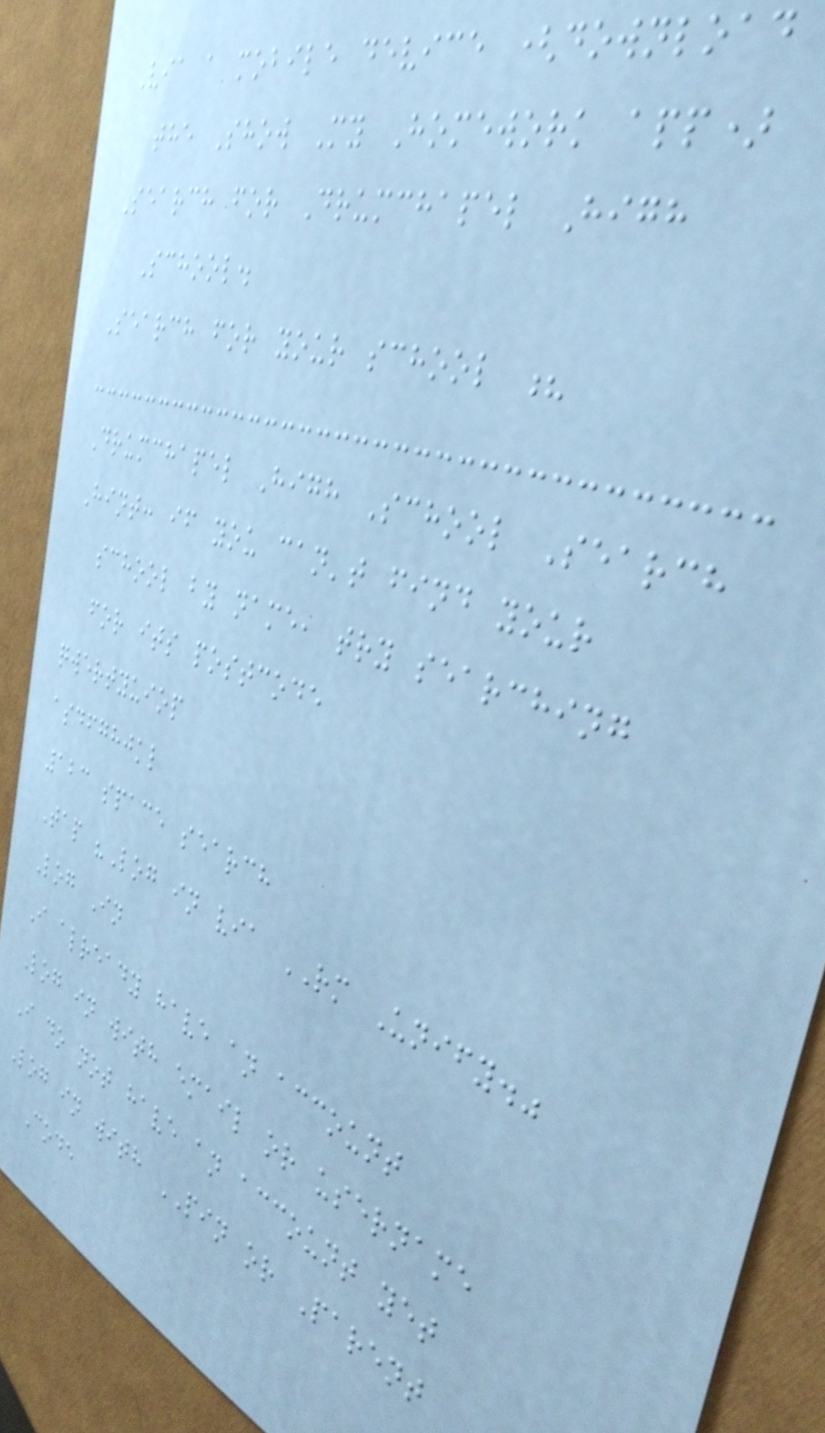Via a mobile device (download
the Show My Homework app)
Search for Drumchapel High
School.
Search for your school ?
Drumchapel High School Search
Hint: if you can't find your
school by name, try searching
for its postcode
qwertyuiop
asdfghjkl
123 space search
Tap "Log in via RM Unify."
Log In
I already have an account
Log in with email or username
I do not have an account yet
Log in with PIN or Parent
Code
